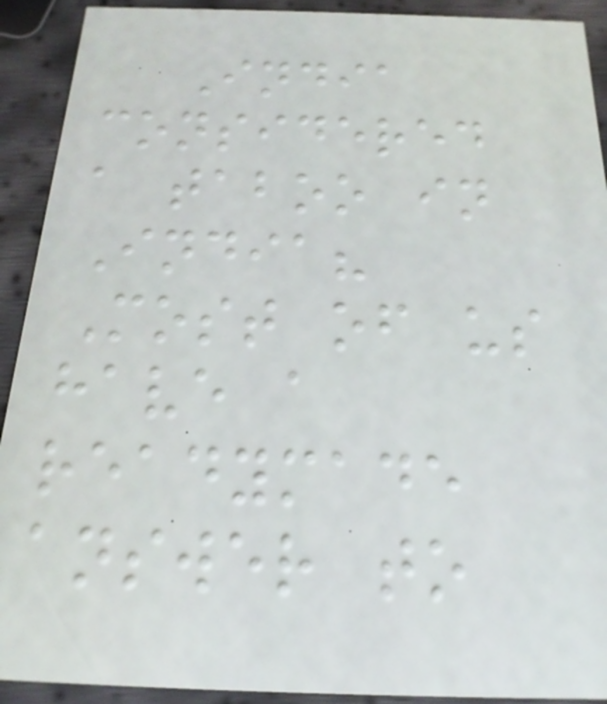India
considered
a taboo in
India?
Most of us
have a
readymade
answer to
